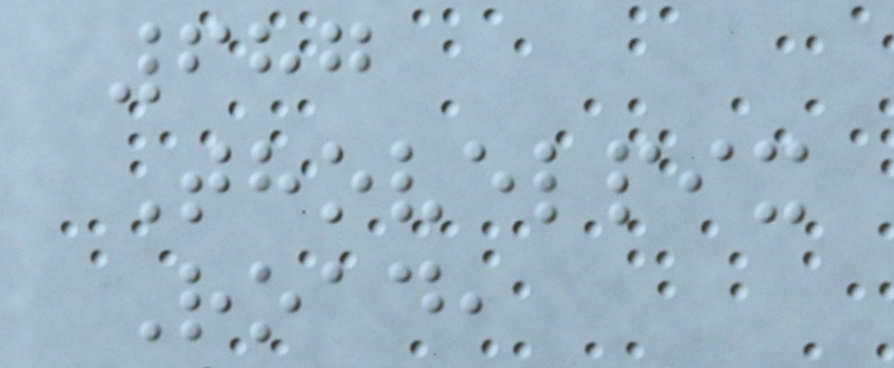687
Thovelpix
Road,
